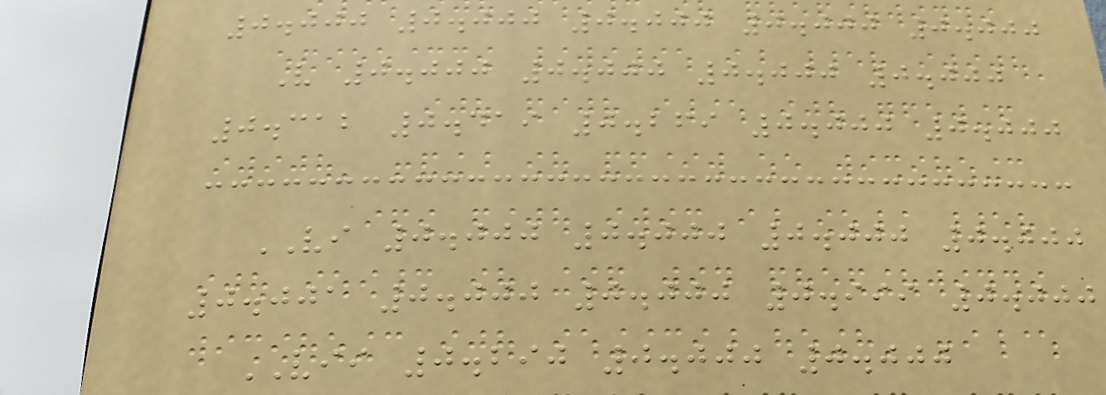0.000 0.000 0.000 0.000 0.000
V 0.000 0.000 0.000 0.000
0.312 0.419 0.269 0.000 0.000
VI 0.000 0.000 0.000 0.000
0.001 0.000 0.000 0.999 0.000
VII 0.290 0.000 0.000
